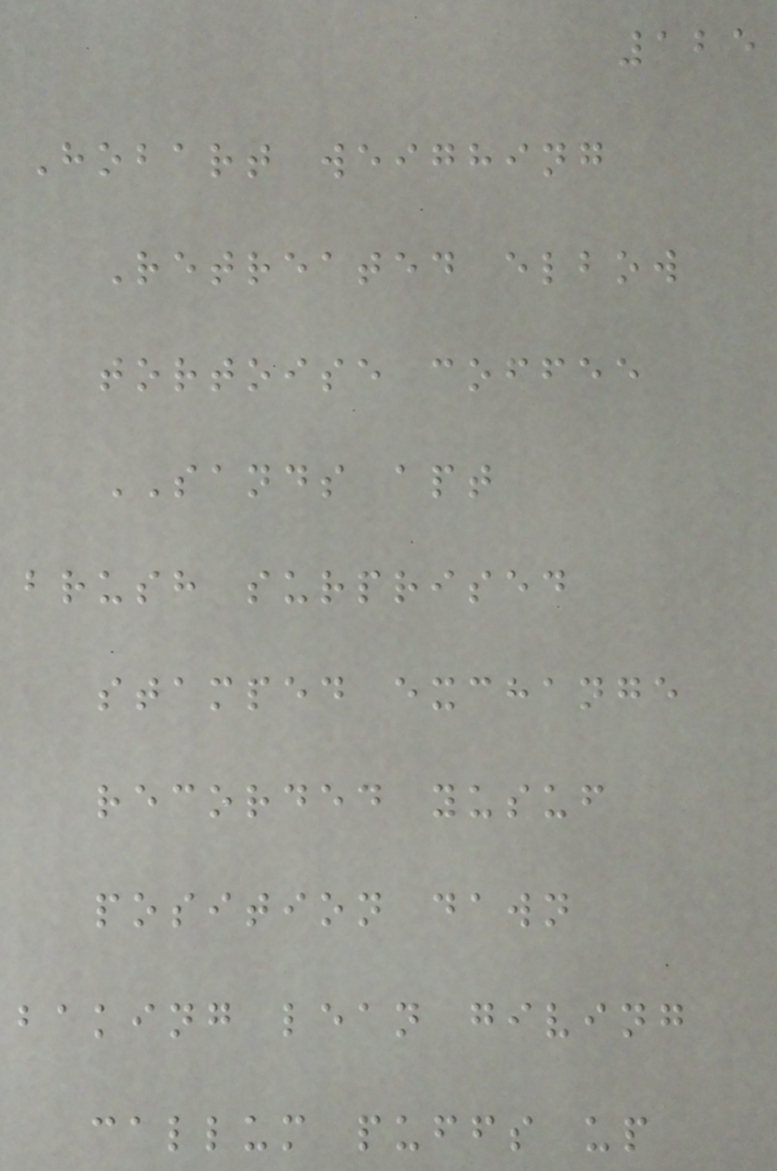125
Hobart weighing
Retreated elbow
tortoise coffee
SANDS apt
brush surprised
stamped exchange
recorded yusuf
position dawn
baking lean giving
callum puffs up
